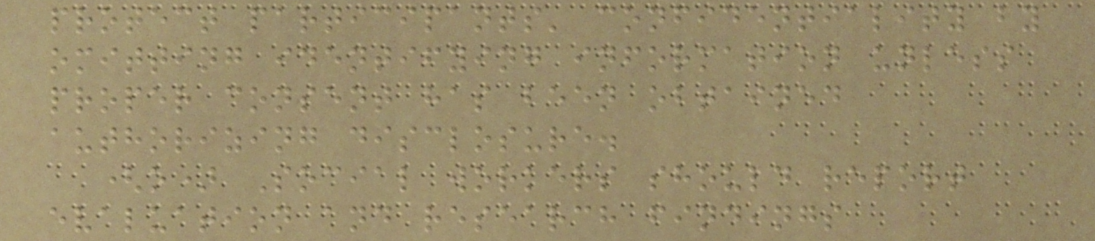protect participants' confidentiality by
omitting identifying information unless
proper consent has been obtained
authorizing disclosure.
(o) Social workers should report
evaluation and research findings
